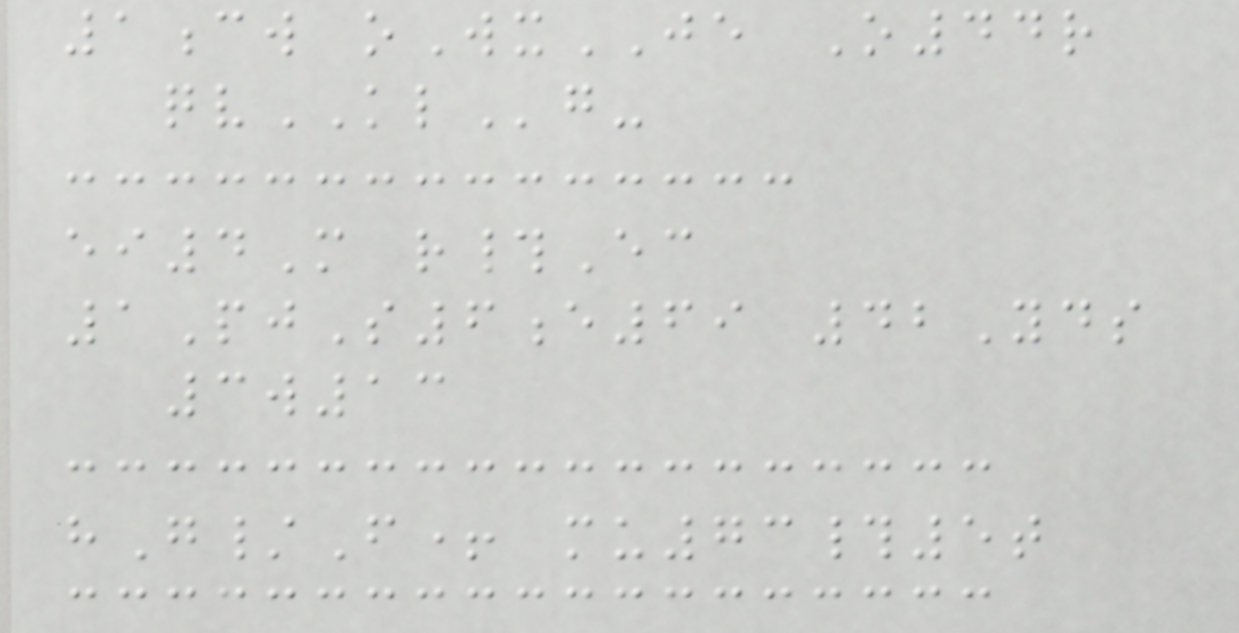1cw oWxJE O44r
qvKLg-
ei4M r#Ec
1PjS6e69 42Yds
3w13
hG/F+ mu73#5t
